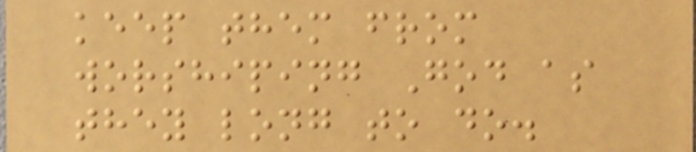keep them from
worshiping God as
they long to do.
